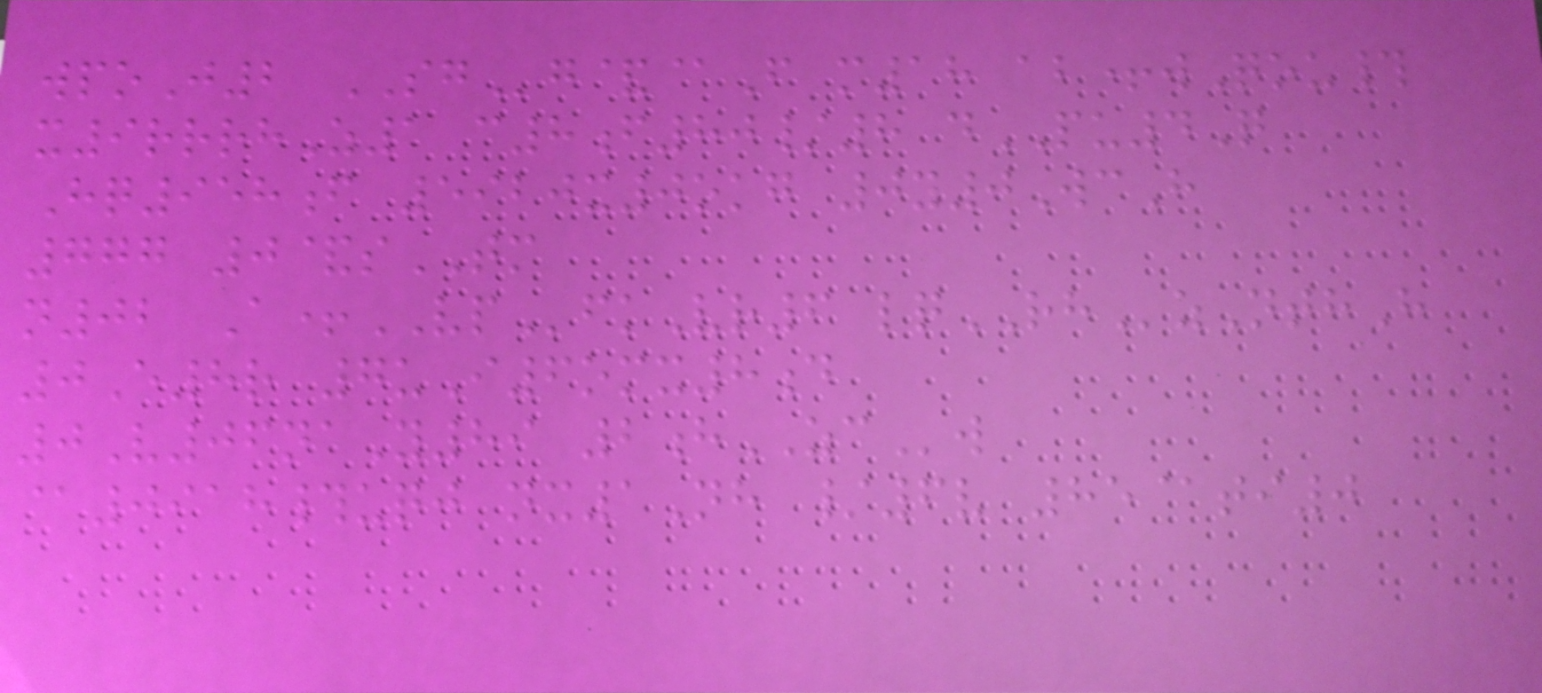wpoJ2 SGg&@F m18 ab+wQou#
x9rrrhZ1 c8f80/8 dPU4Q
Hq958f 5920x0okg 0y0WcH
777 0&sTM
n02 A+VPfkVr6 lqRHzNthH
0E8r 7uI6omx8d
0V06naY89 2hZCw
@0918#uqj nx1Nh /6v 85@ti0
